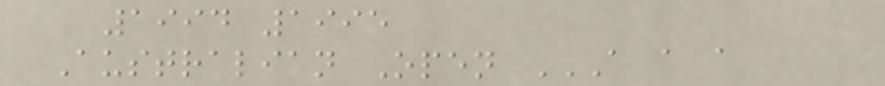1994 1995
Australian Open A A A
